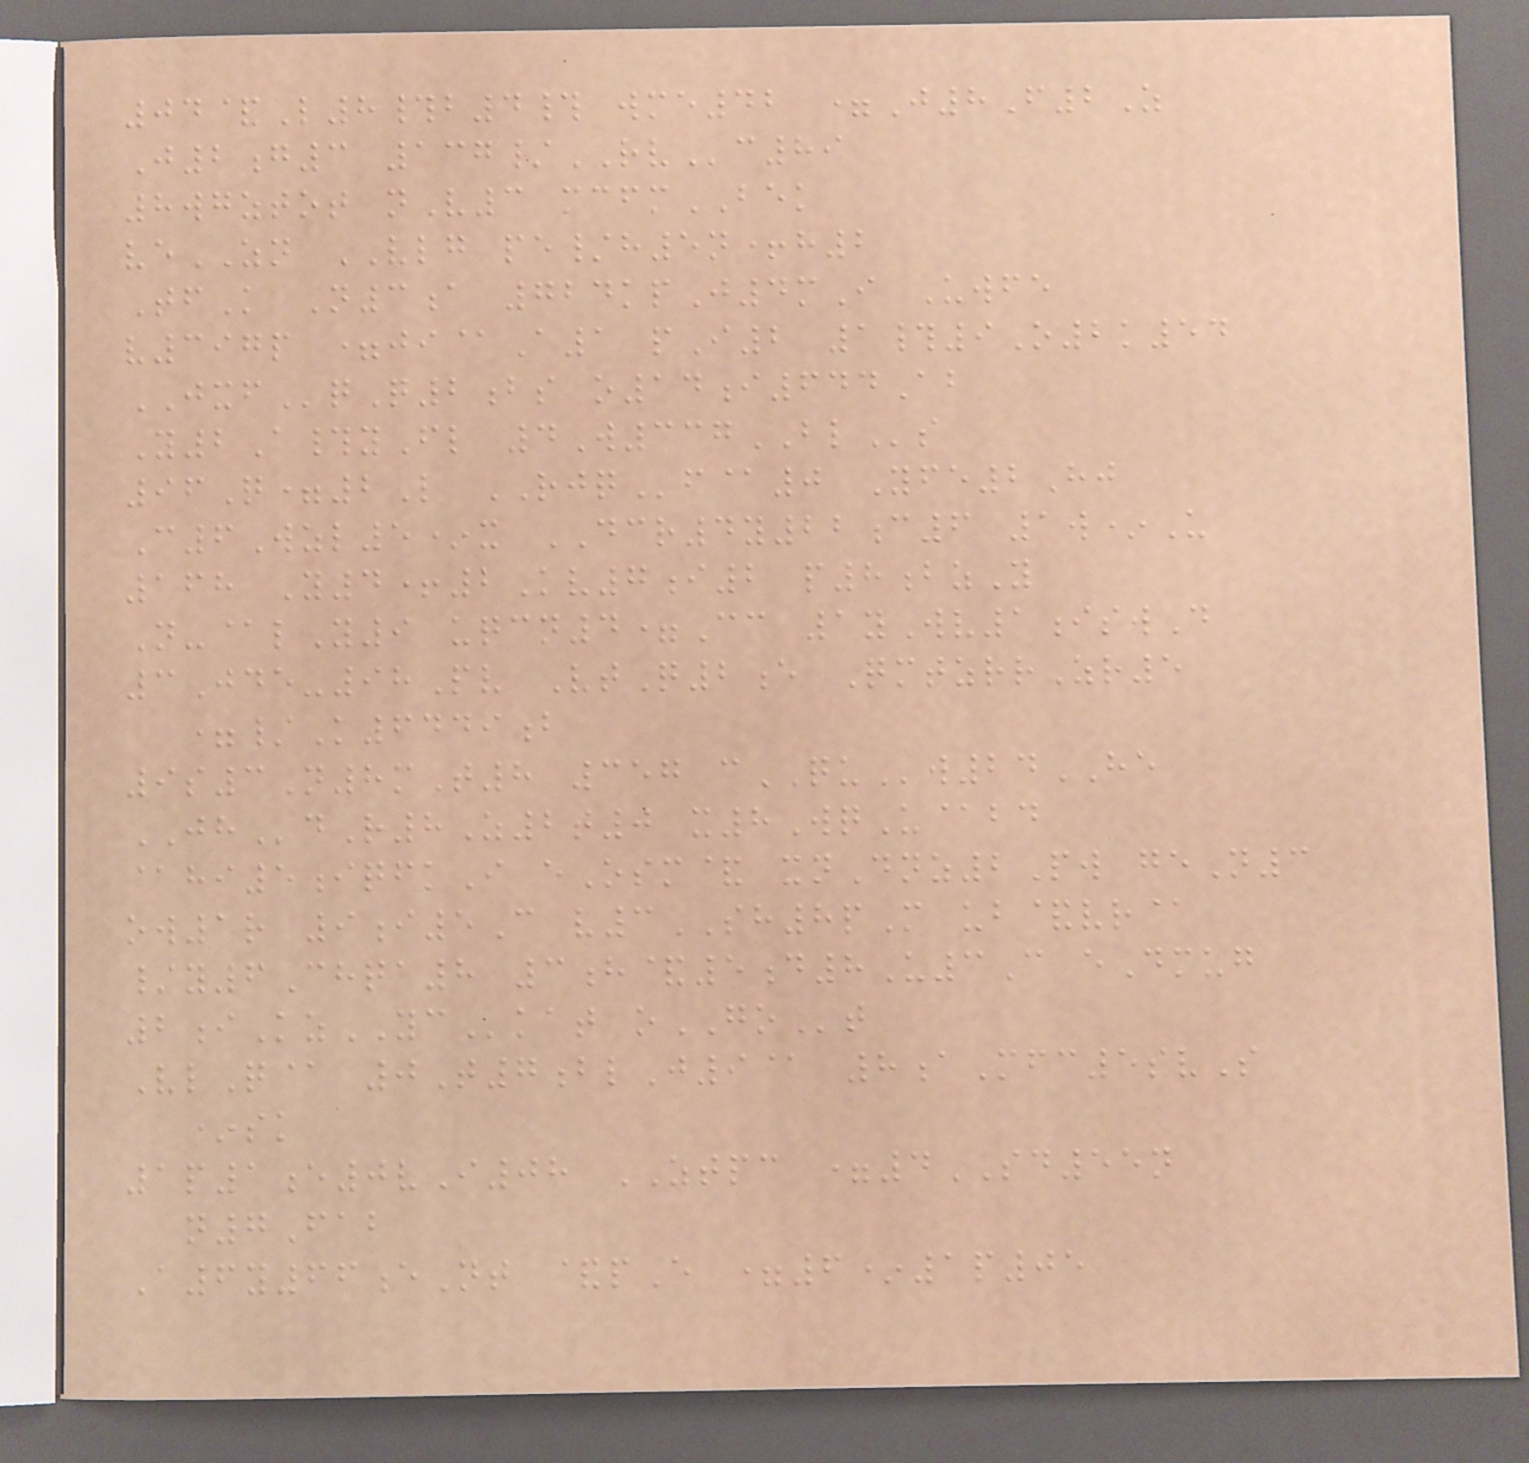04&L8#b4# wme42 =J8F2Z
J2g3 137/RVc89
8wgztot nV3 mcfmBEK
veZN VLG pe/h5n+h2
TfK N3a 724kpJ4mI Uwfe
v397p =ji@A1 pI2 1#9O2k54
JXFqQ2bs o14i644Ab
Y2A#yFl 4W337BLs
96Q=2L RJQf@0 Yfe2Hj
C6Wzl5*x DCR4y22c6 1w*U
168 Y4+2Kv7i2 p8bzY
N-@lY9 uqcn4=Cc 1yWv1iswD
3Jde-98Pv VtQ2e QmtzrrZr5
=/K6449b
9s3N8mT8 357 cQUw24HE
JHdR8Z2t0 x8WqU@bd
@hi5iqfkI eOsm& xnDnz2Pw geN3
ow1r 9i5C v3SH8pM ub&vr@
/y6Chqa8 3h&5d8U3C eDmug
2iKzYCkat oGOt
VlQ@ 0T7blJ9@ 8aMfc5svS
*sk
1p1e0vI08 ZTPC =4SD55n
n7Fab
A6y66eNt &pE =6*1p05
